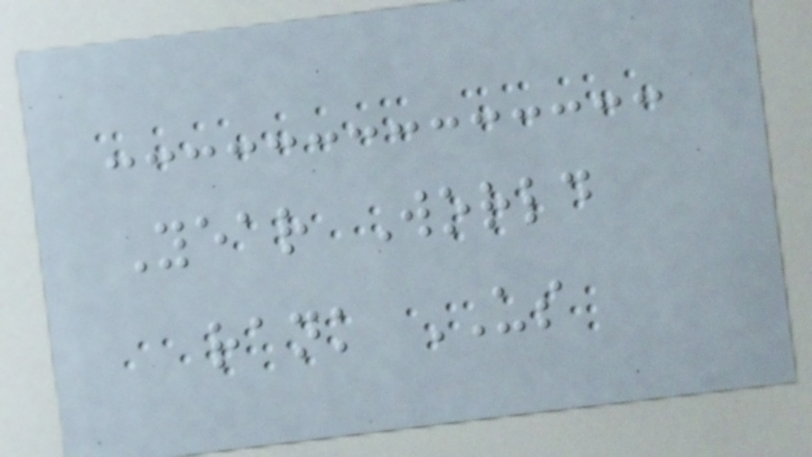Year World
rank US
